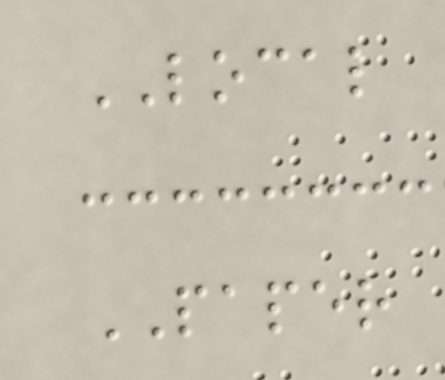LOCAL
PAPER
